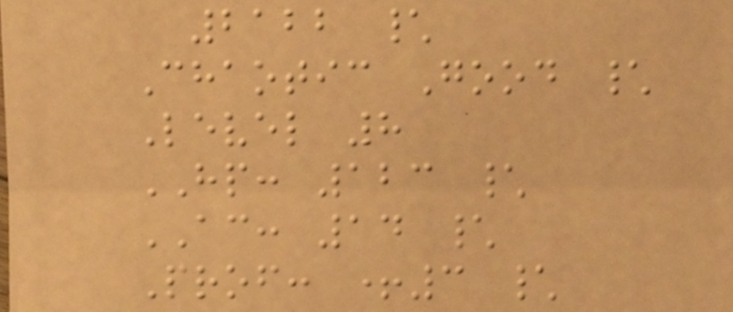2122 \
Chaotic Good \
Level 8
HP: 123 \
AC: 14 \
Prof: +3 \
